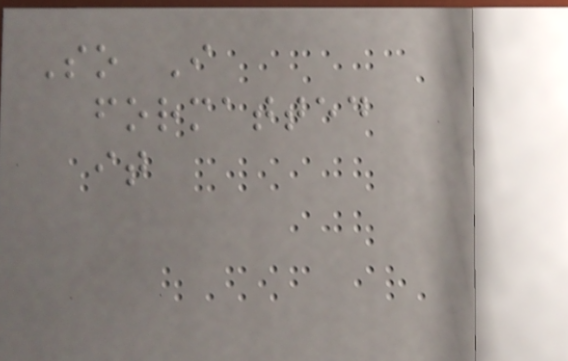So I
formatted
it
